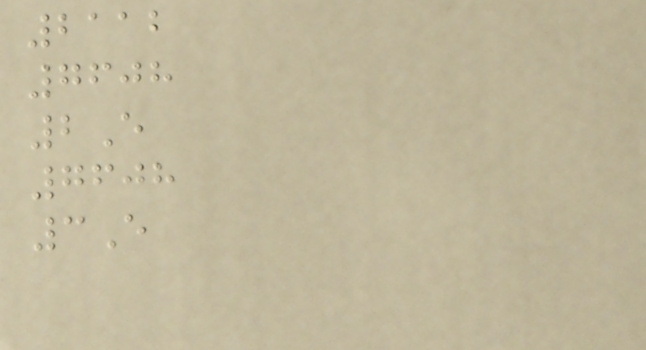2112
7608
2E
7608
3E
